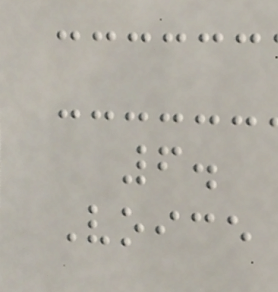6.
Voice
